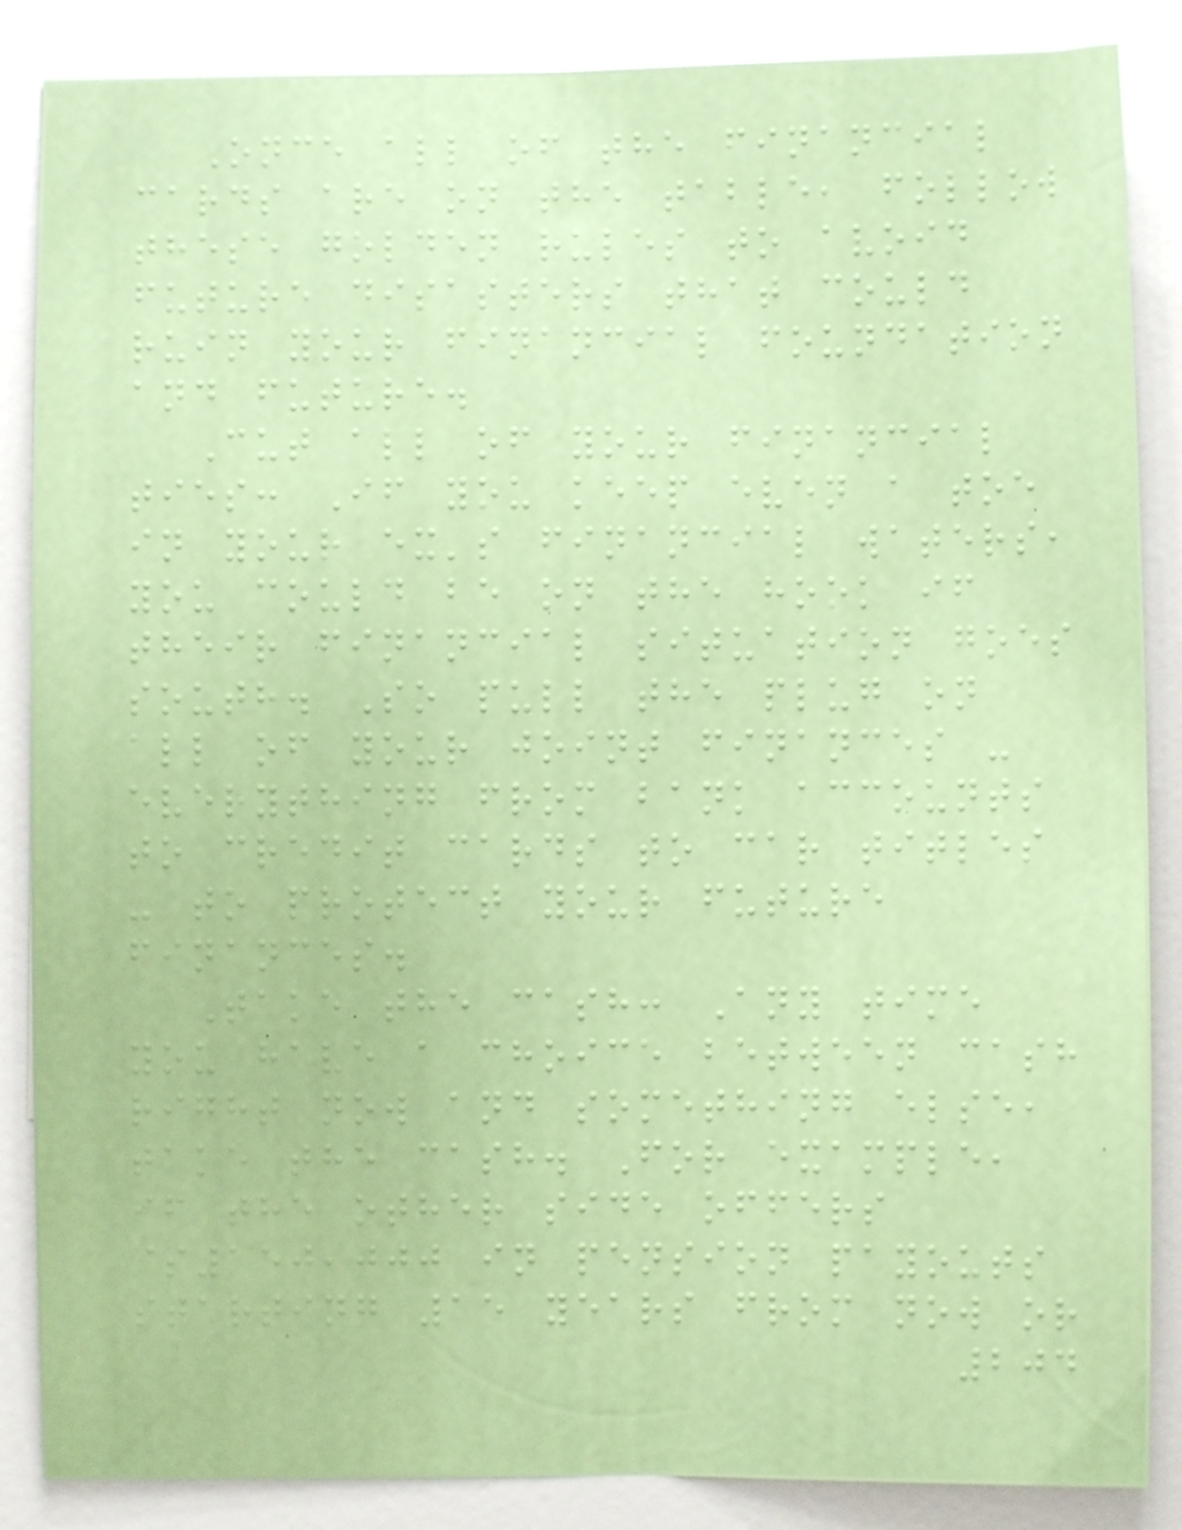Once all of the financial
cards are on the table, follow
these golden rules to avoid
future disasters that could
ruin your financial foundation
and future.
Cut all of your financial
ties: If you keep even a toe
in your ex's financial waters,
you could be on the hook if
their financial situation goes
south. So pull the plug on
all of your joint finances -
everything from bank accounts
to credit cards to car titles
- to protect your future
finances.
Take the cash: Any time
you have a choice between cash
right now and something else,
take the cash. For example,
if the other side offers
$150,000 in pension payouts
starting 15 years from now or
204
